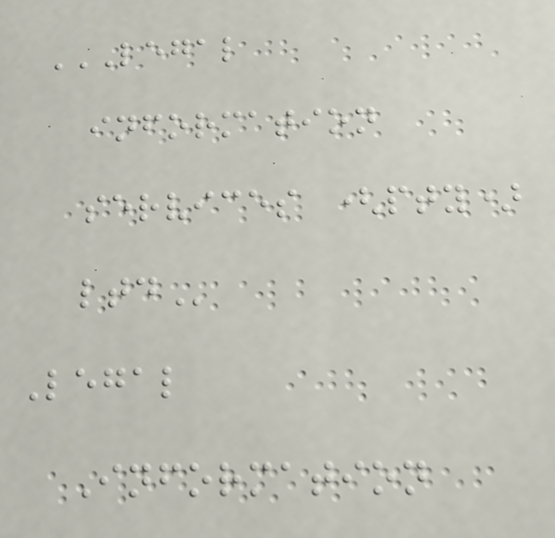LEGAL
INFORMATION
SERVICES (PTY)
LTD
Legal
Information
